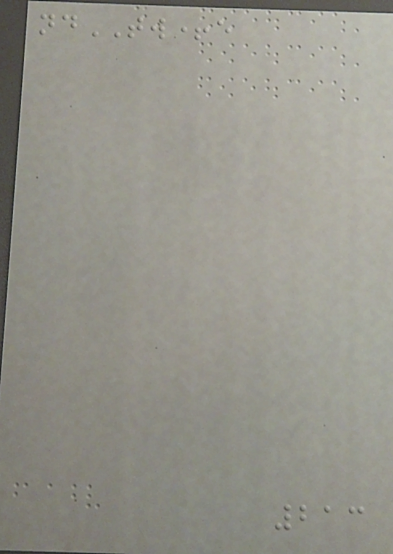ndTW+e
213
